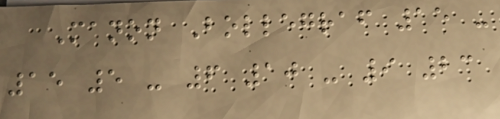Manon Bollegraf 15 -
15 5 - 6 10 - 9 23
